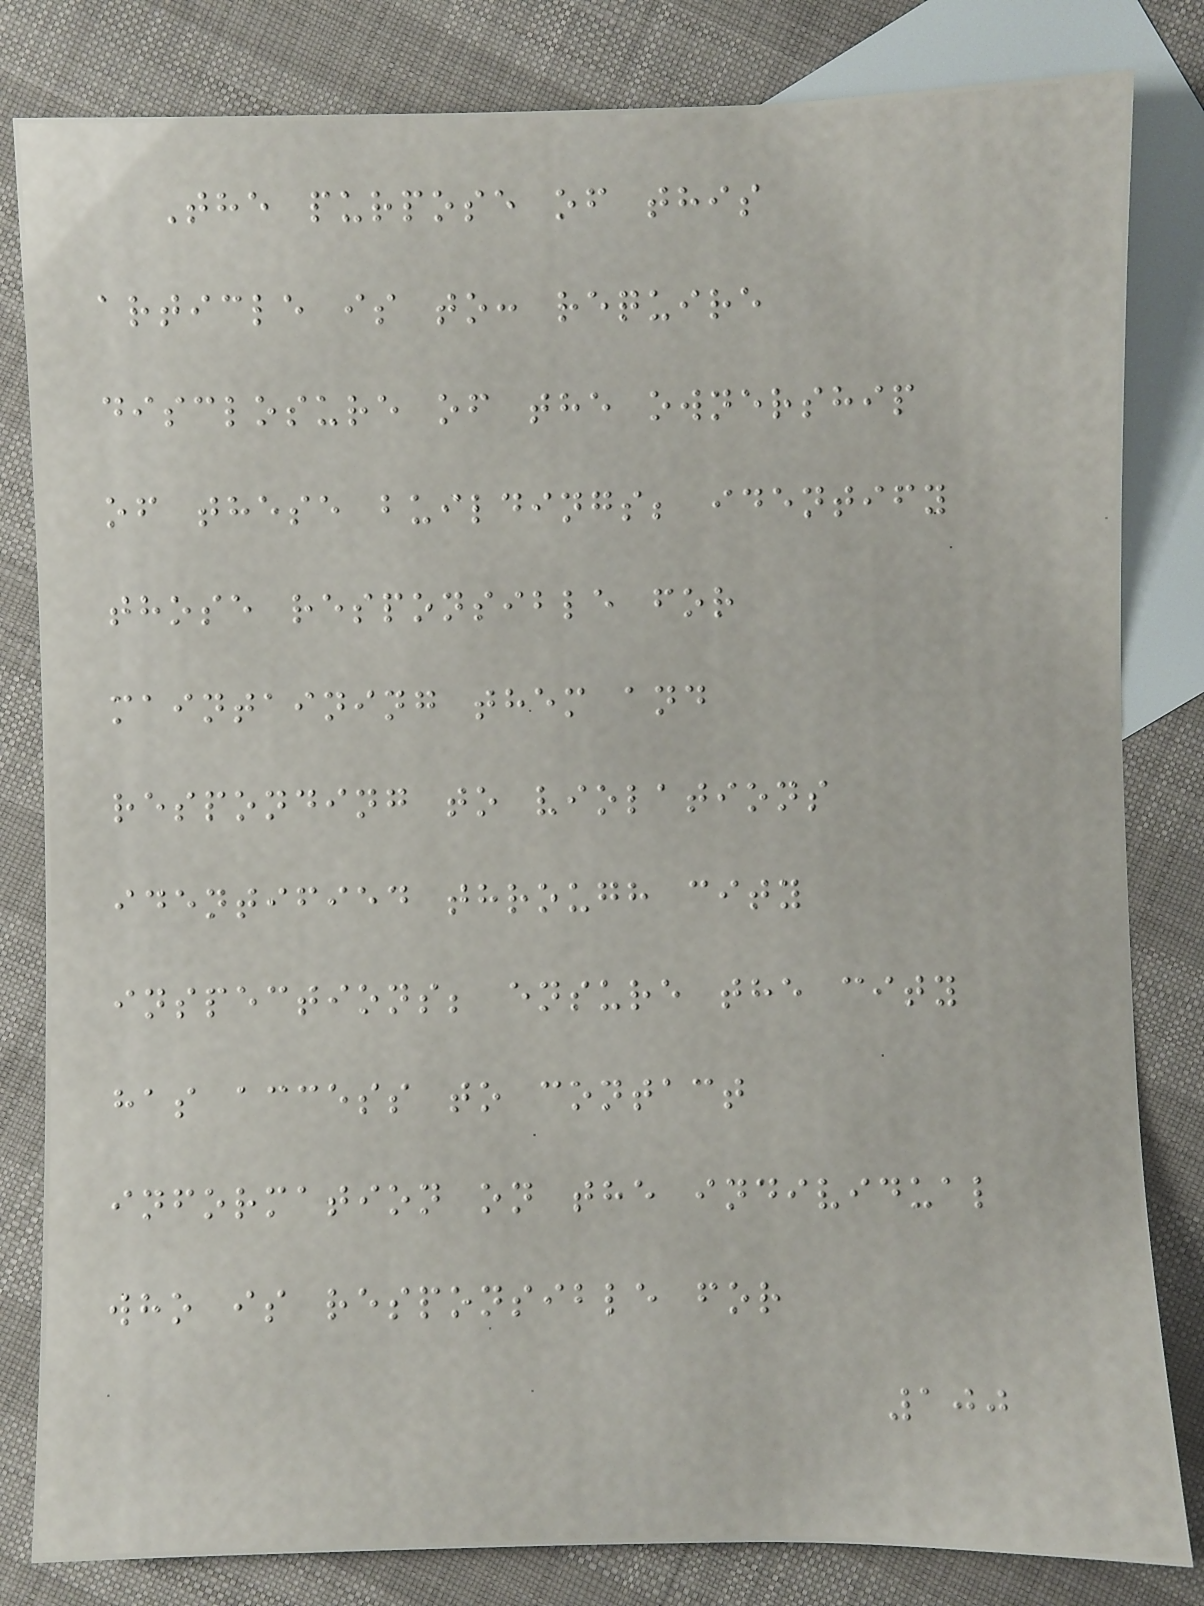The purpose of this
article is to: require
disclosure of the ownership
of these buildings; identify
those responsible for
maintaining them and
responding to violations
identified through city
inspections; ensure the city
has access to contact
information on the individual
who is responsible for
100
